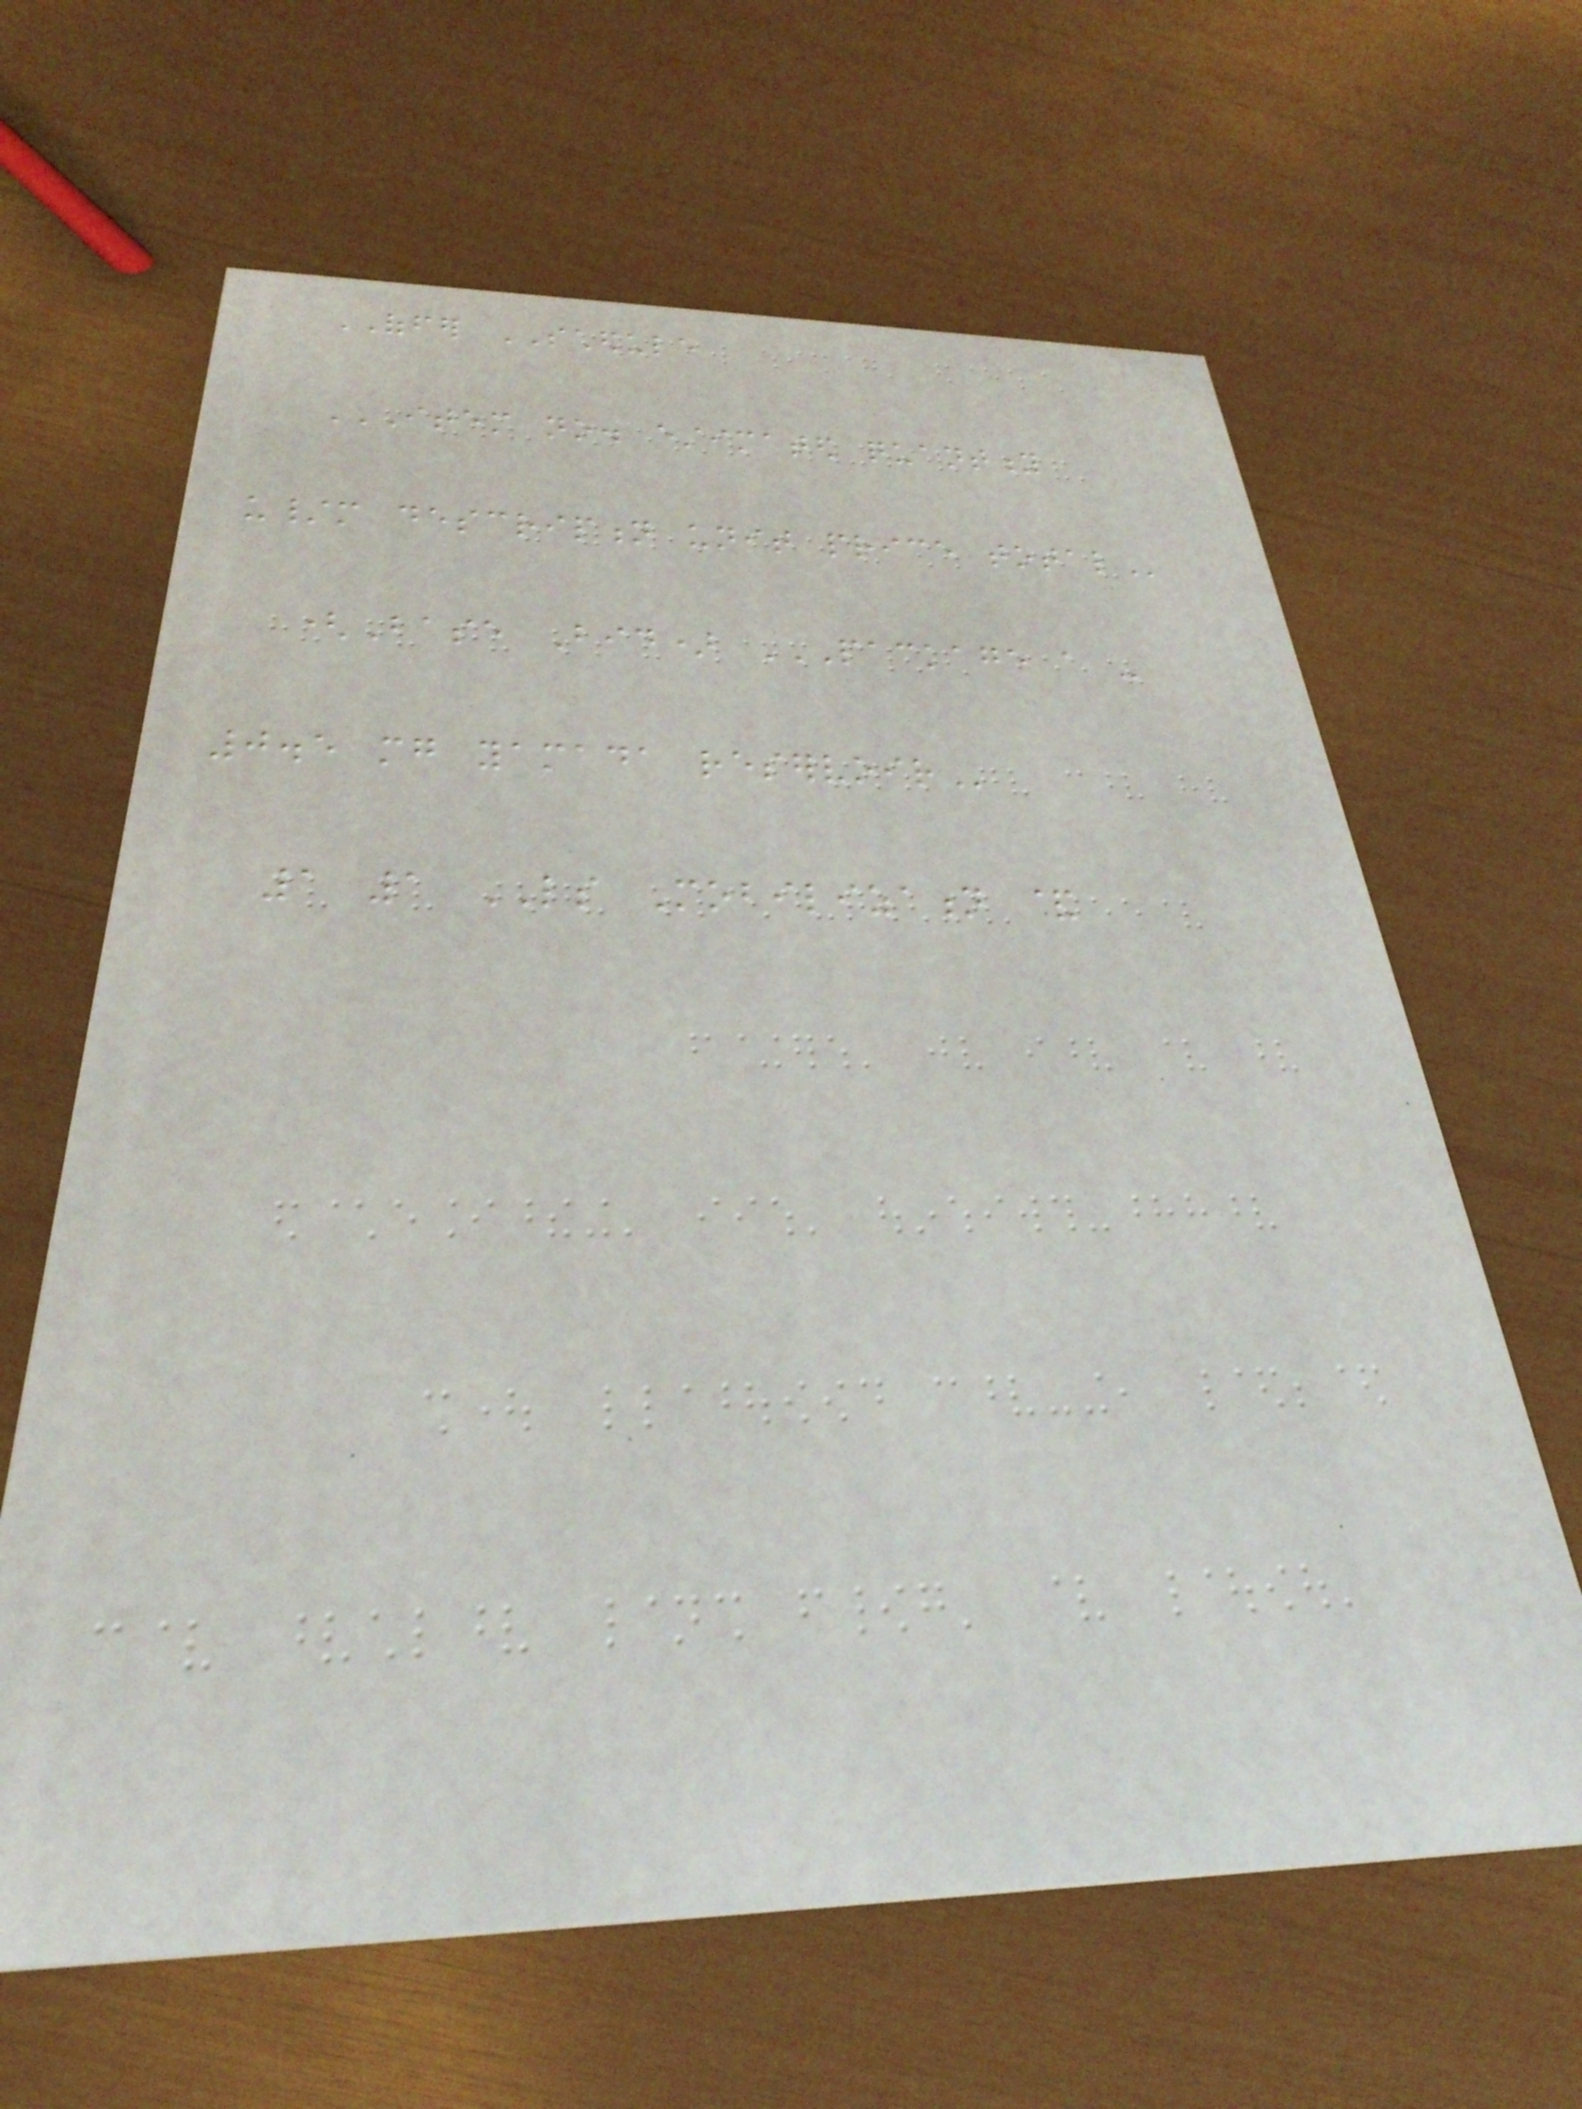OFFER SCHEDULE
ITEM NO. ESTIMATED QUANTITY
U/M DESCRIPTION UNIT PRICE TOTAL
(Base Bid) PACKAGE A -
0.5 MG YAMADA RESERVOIR
1 1 LS Mobilization &
